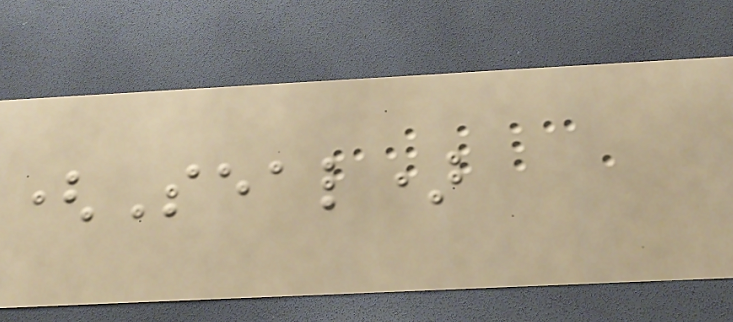(Seal)
